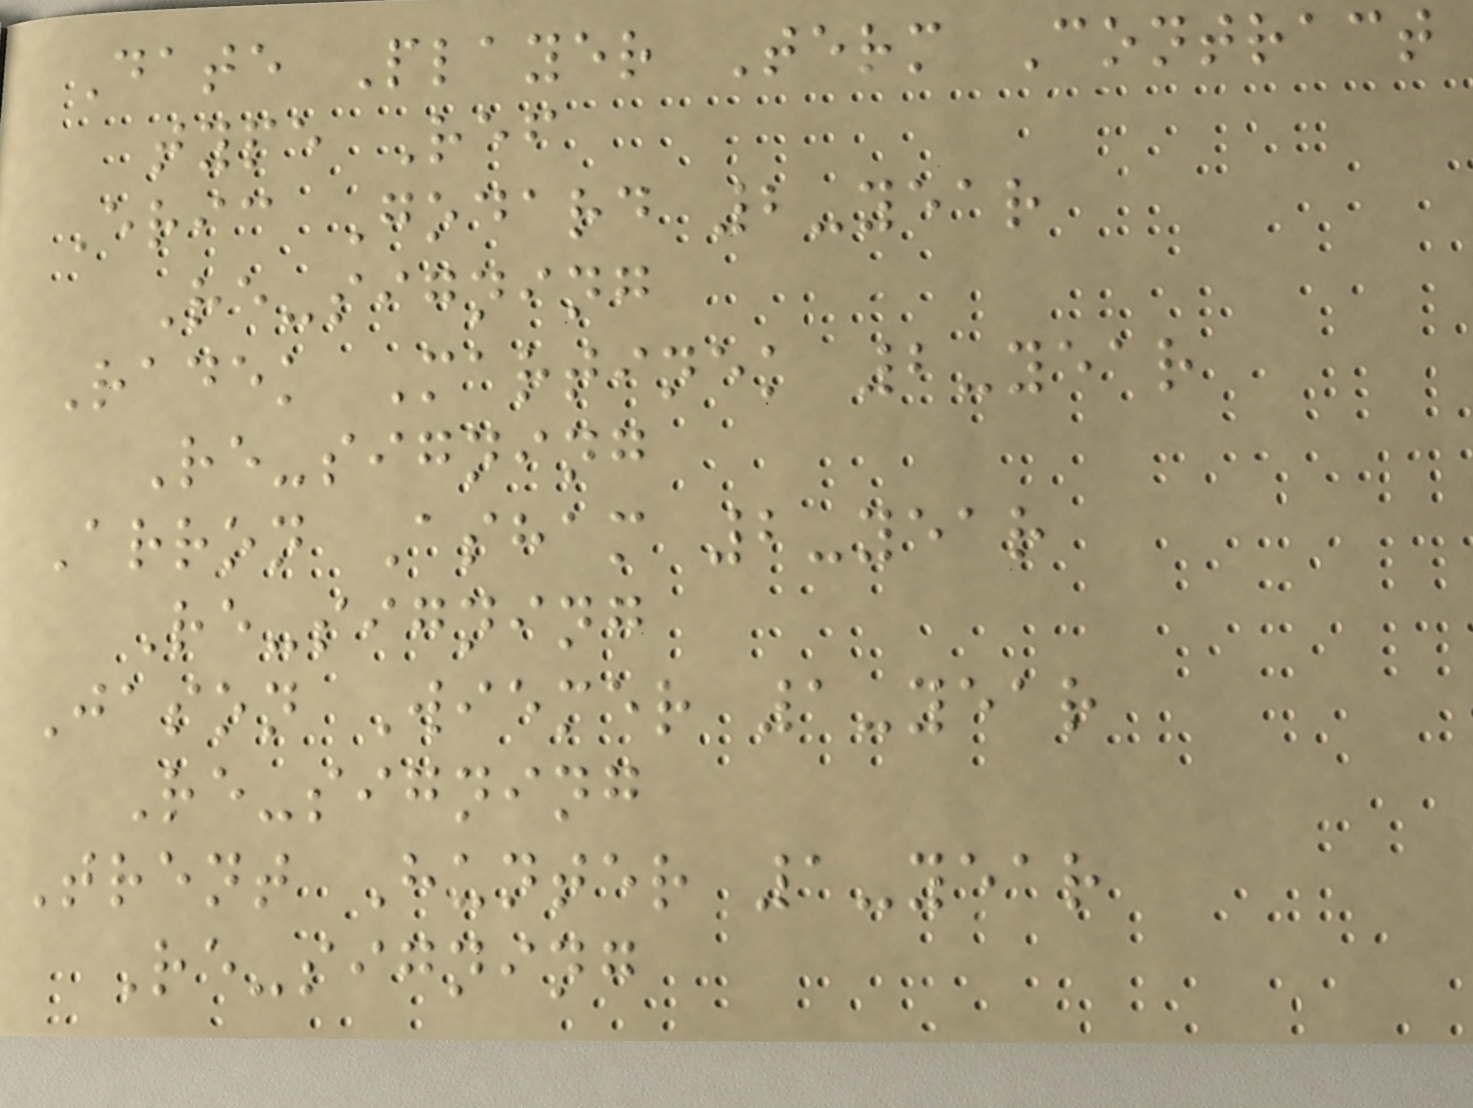Date Player Term Contract
type Ref
Eric Godard 2-year
Re-signing
Radek Martinek 2-year
Re-signing
Arron Asham 2-year
Re-signing
Jason Wiemer 1-year
Re-signing
Trent Hunter 1-year
Re-signing
